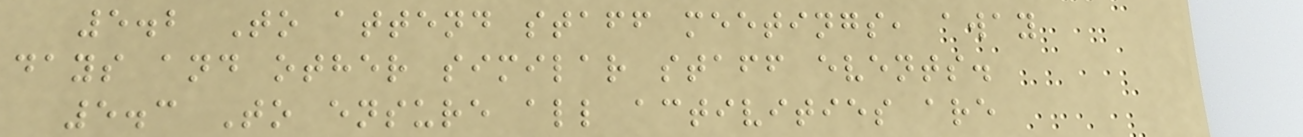5.2 To attend staff meetings, away
days and other similar staff events.
5.3 To ensure all activities are
